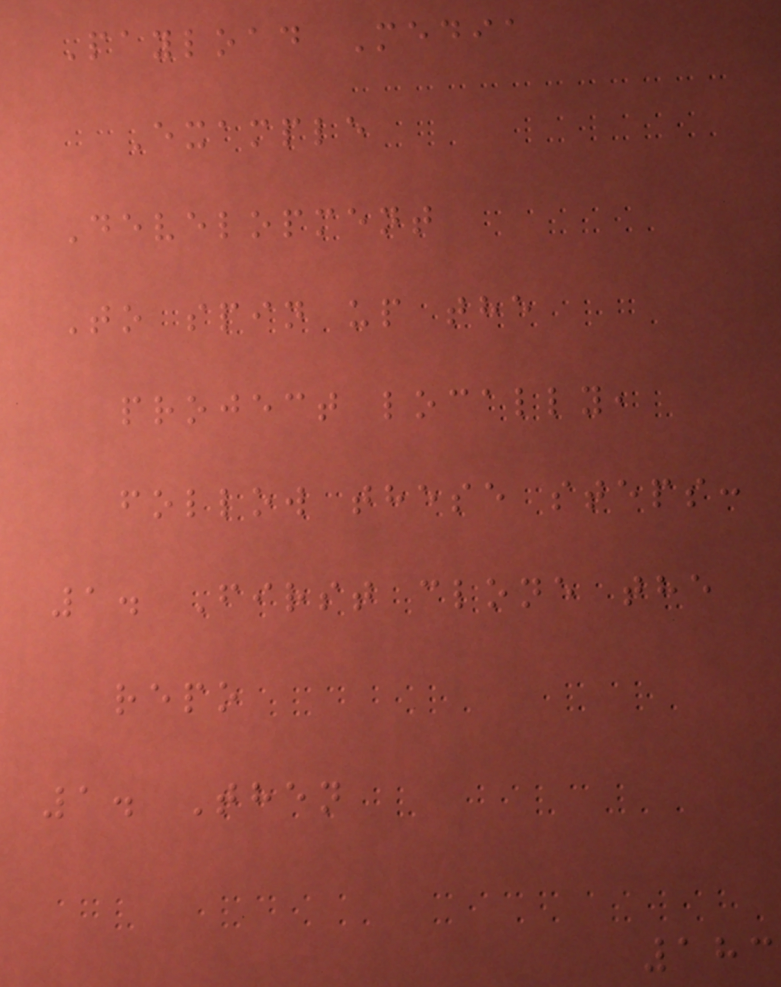Payload Media
Example
Development
To spin up the
project locally,
follow these steps:
1. First clone the
repo
1. Then
183
